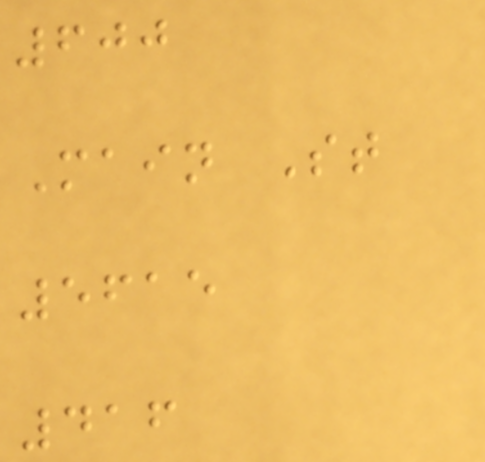600
Main St
5615
416
